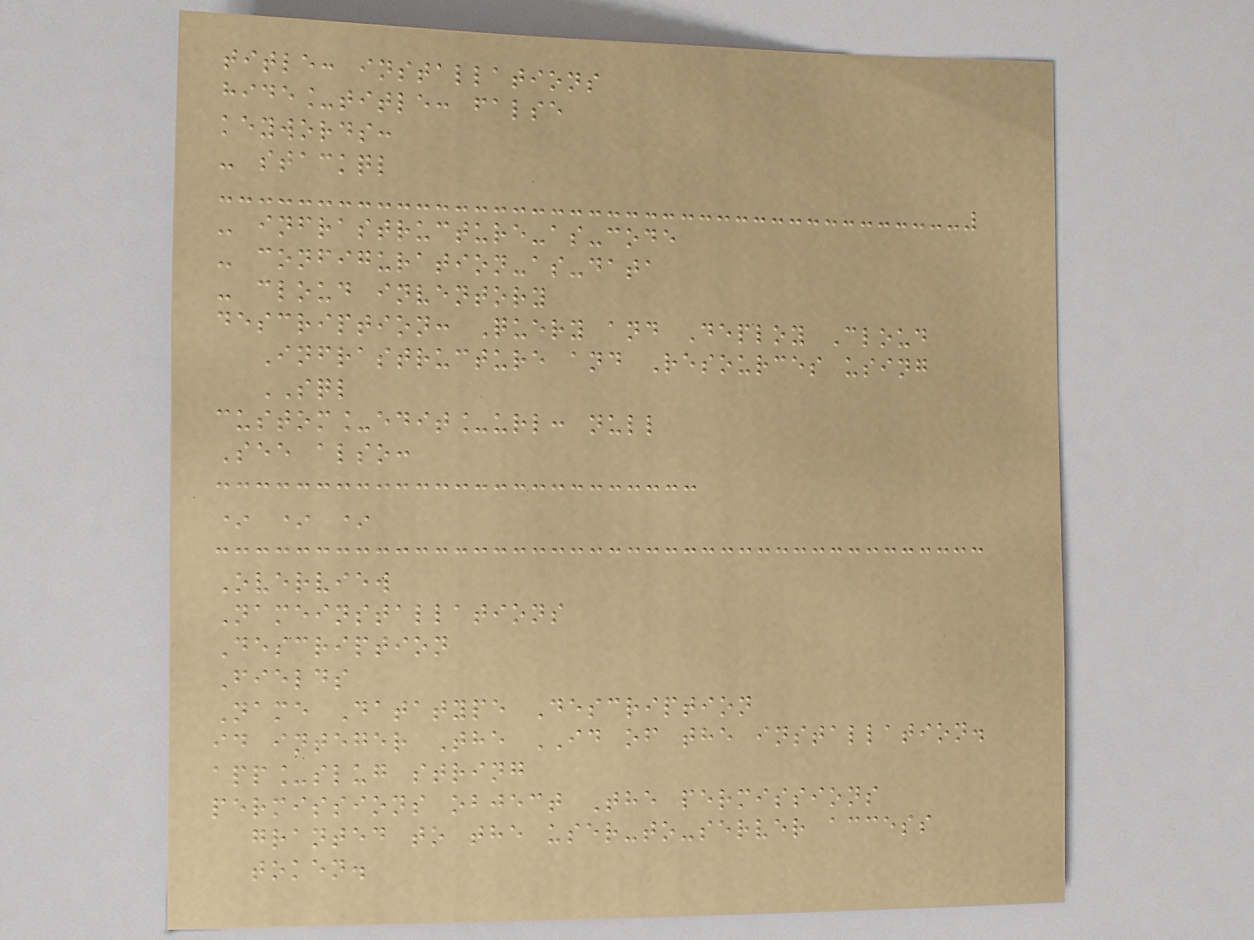title: installations
hide_title: false
keywords:
- stackql
- infrastructure-as-code
- configuration-as-data
- cloud inventory
description: Query and Deploy Cloud
Infrastructure and Resources using
SQL
custom_edit_url: null
See also:
* * *
Overview
Nameinstallations
Description
Fields
Name Datatype Description
id integer The ID of the installation.
app_slug string
permissions object The permissions
granted to the user-to-server access
token.
